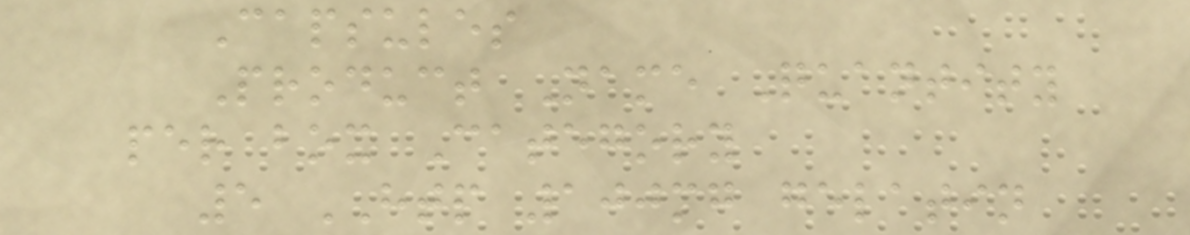Capsules
Product Name Quantity
per box Category
5 HTP 100mg gelatin
